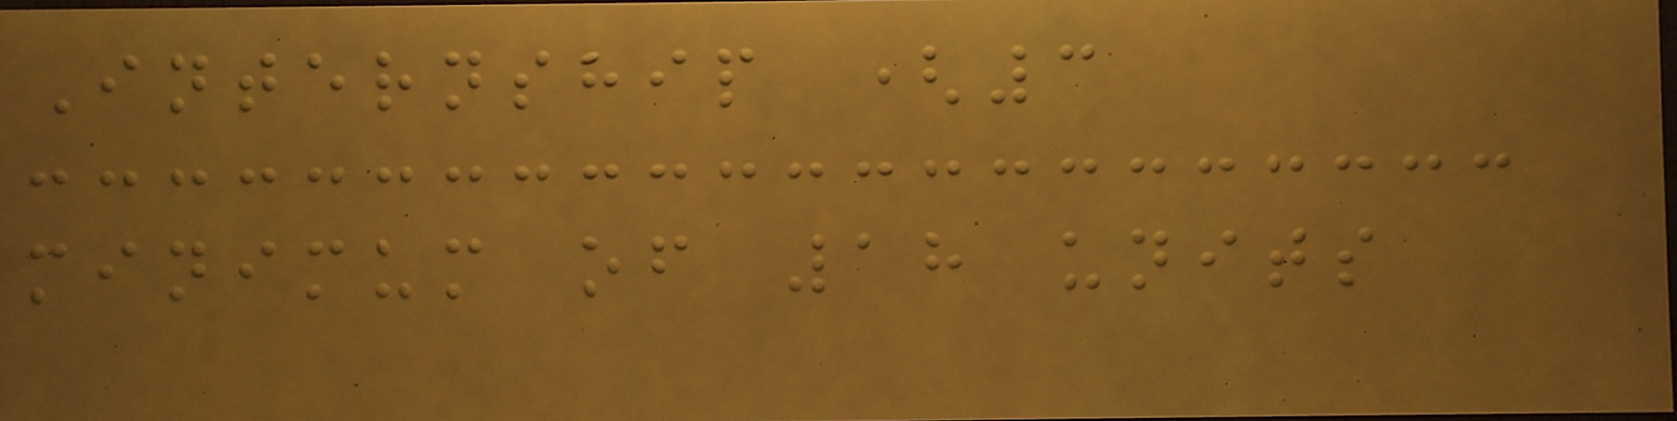Internship (3
minimum of 18 units
